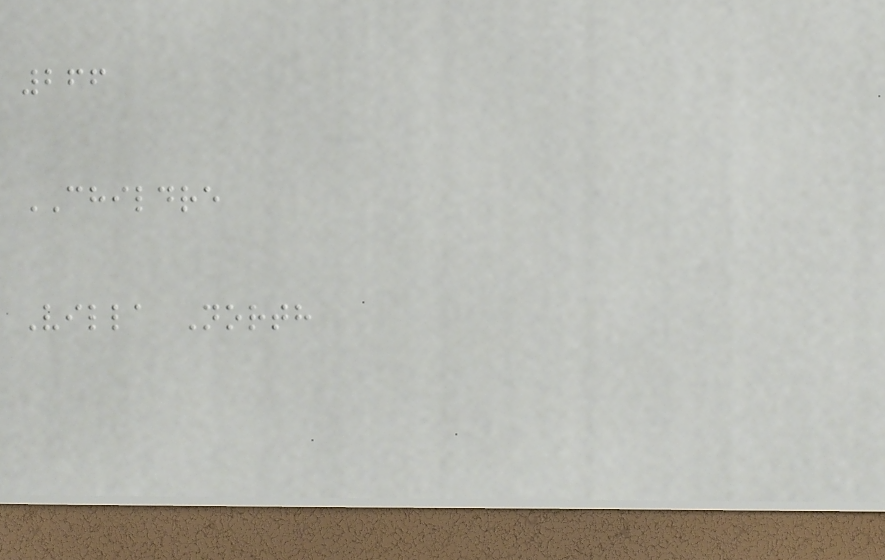266
CHILDRE
Villa North
